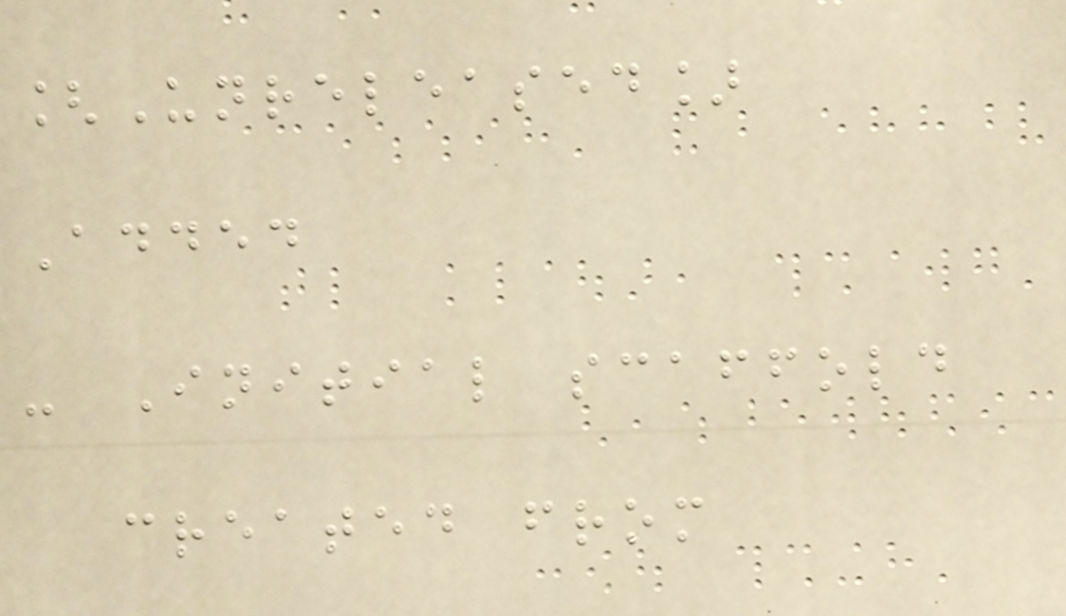[Unreleased]
Added
- Initial scaffold
created from
